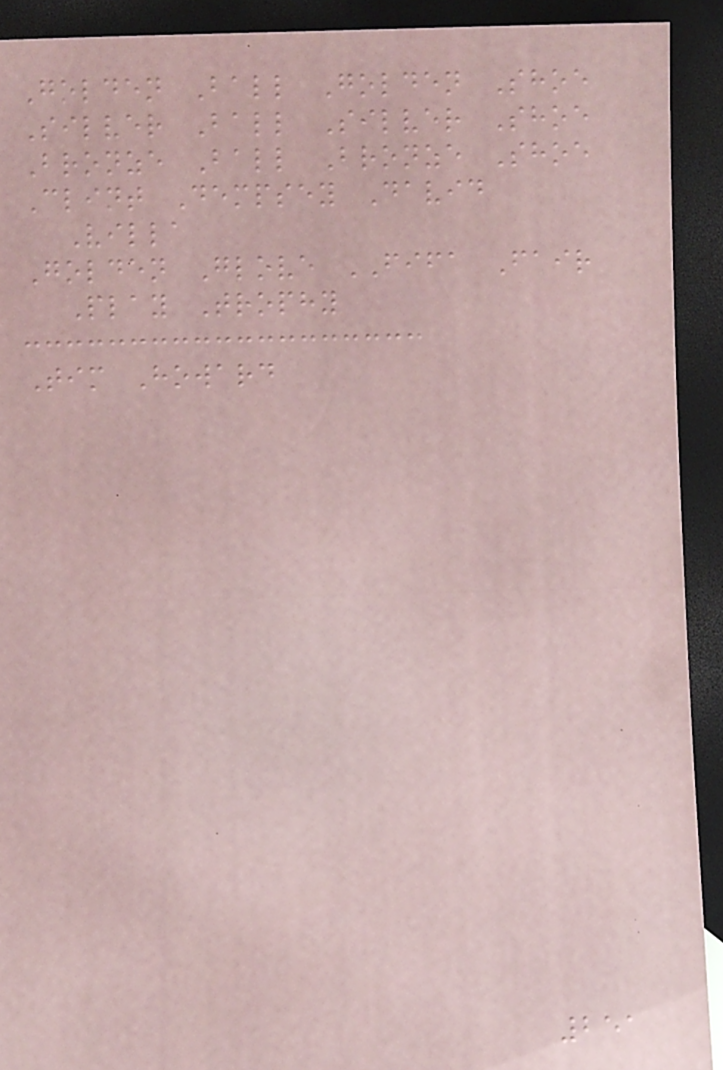Golden Ball Golden Shoe
Silver Ball Silver Shoe
Bronze Ball Bronze Shoe
Clint Dempsey David
Villa
Golden Glove FIFA Fair
Play Trophy
Tim Howard
251
